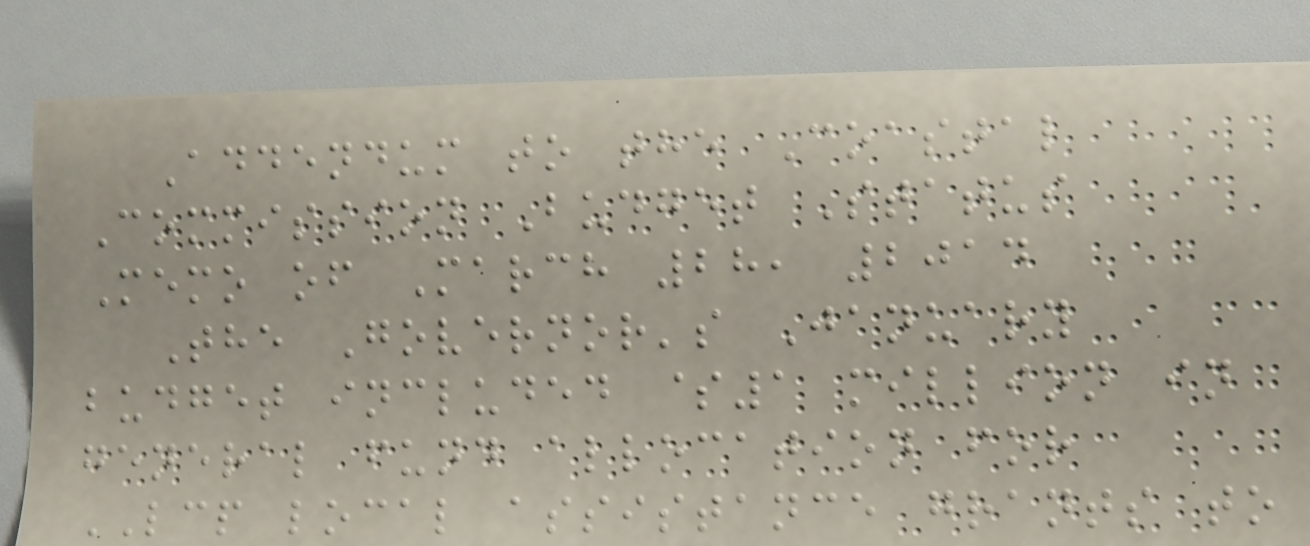Addendum to the Coastal
Commission Budget Status
Memo of March 28, 2014
The Governor's January
budget included $1 million in
general fund allocation for
LCP local assistance grants to
